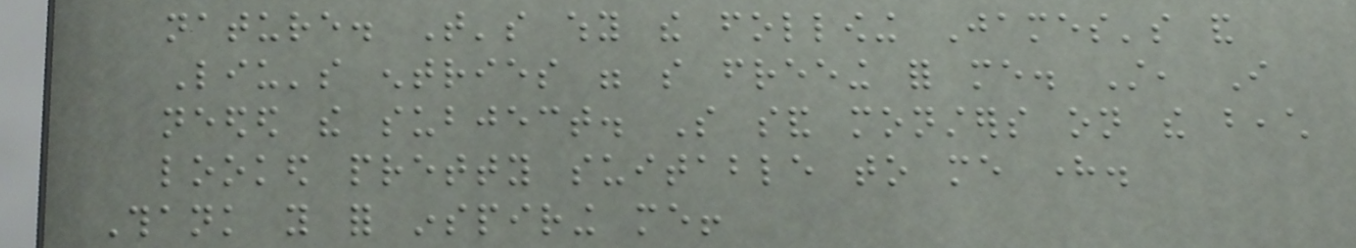nature. That's why the following James's and
Liu's entries were so freeing for me. Still, I
needed the subject. So sand monsters on the beach
looked pretty suitable to me here.
Thank you for inspiring me!
